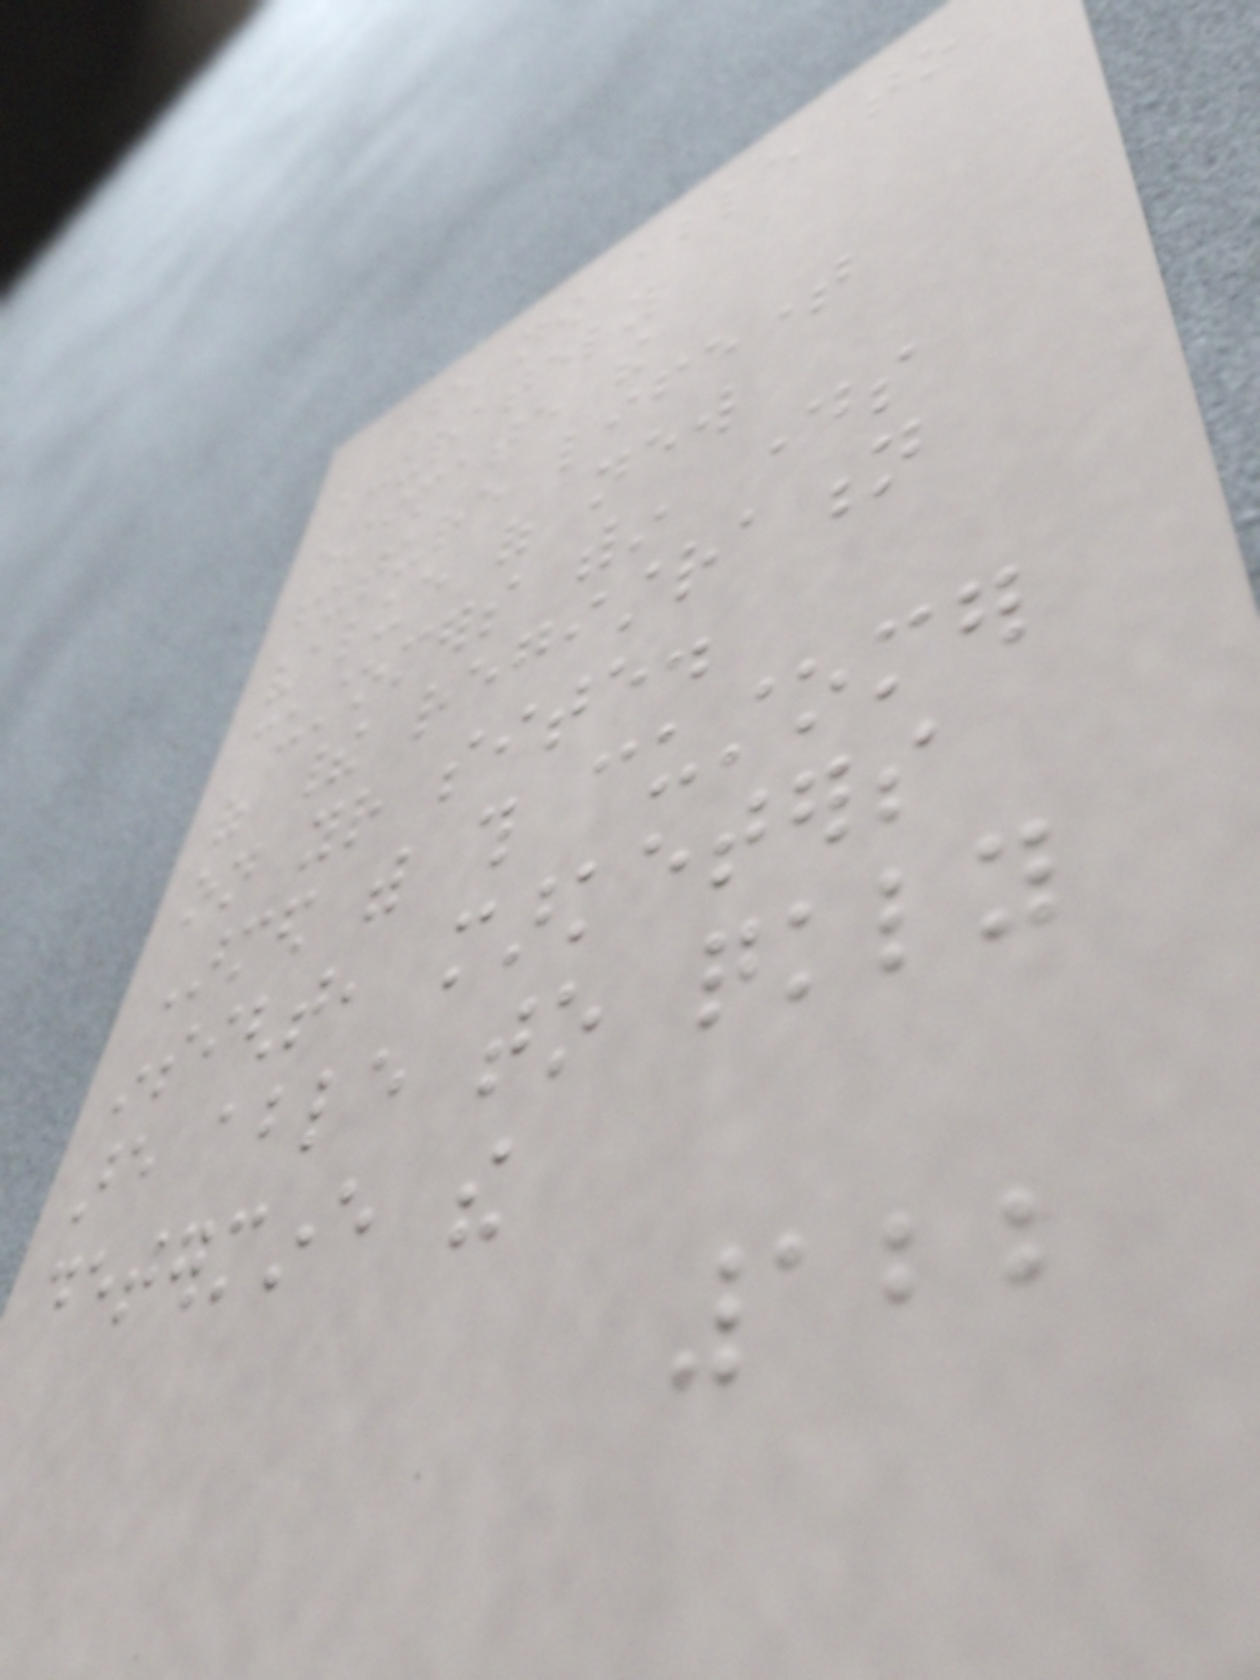are now able to
accurately
estimate the
future lifetime
value of new
customers within days
of their registration
on your site.
Armed with this customer
insight, marketers
are able to quickly
determine the
122
